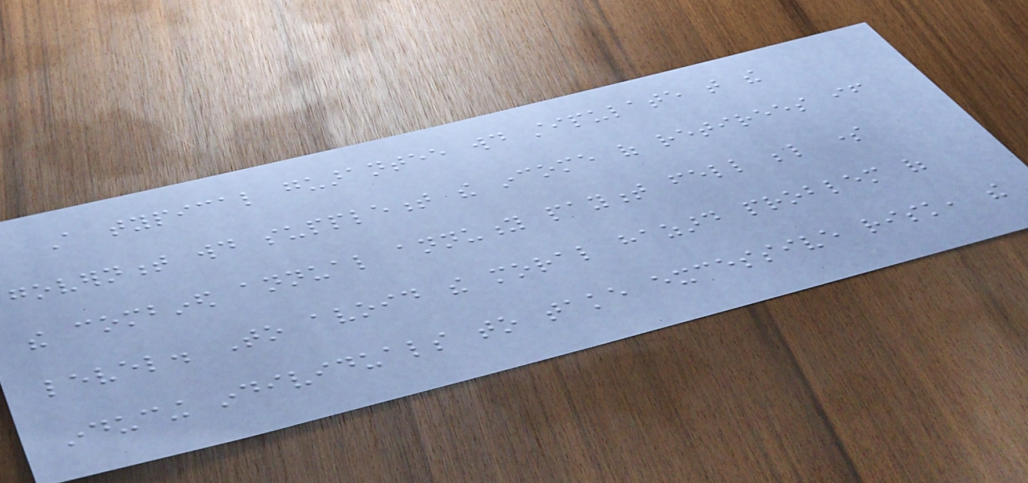A typical guarantee would stipulate that the
government would supplement the income of retirees if
the combined annual annuity payment fell below some
level. To avoid the moral hazard problem of
inducing individuals to take excessive risk, the
